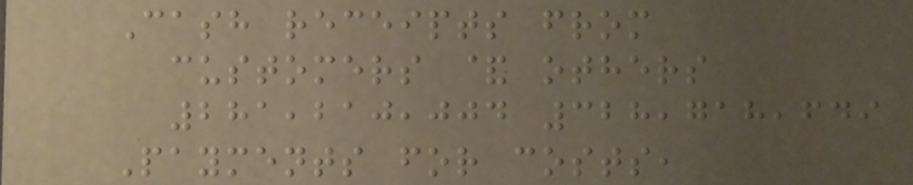Cash receipts from
customers & others
281,210,004 328,718,649
Payments for costs,
